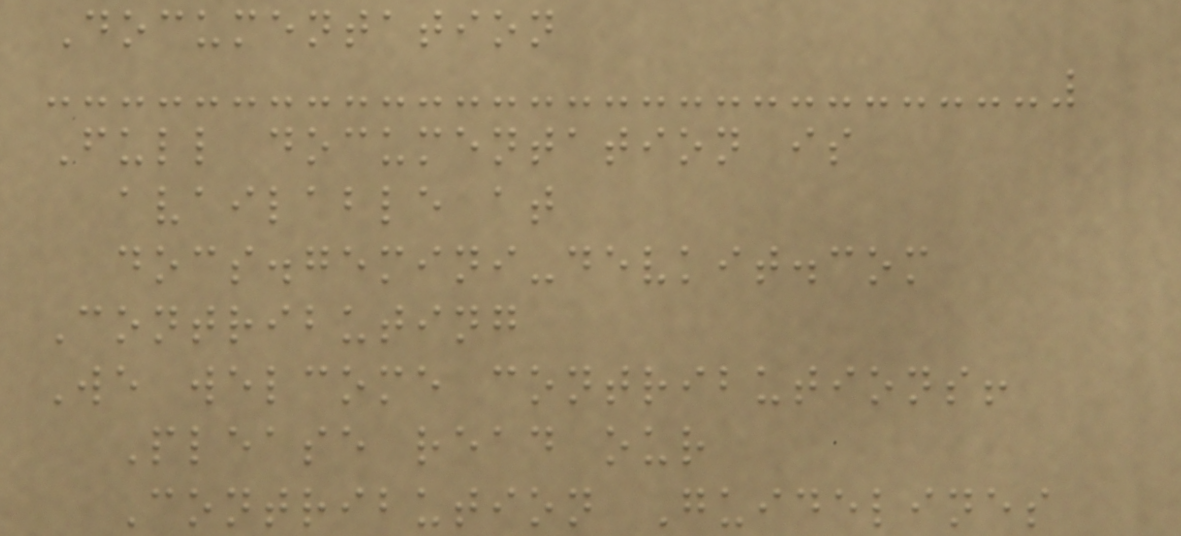Documentation
Full documentation is
available at
docs.gemini-devkit.com
Contributing
We welcome contributions!
Please read our
Contribution Guidelines
